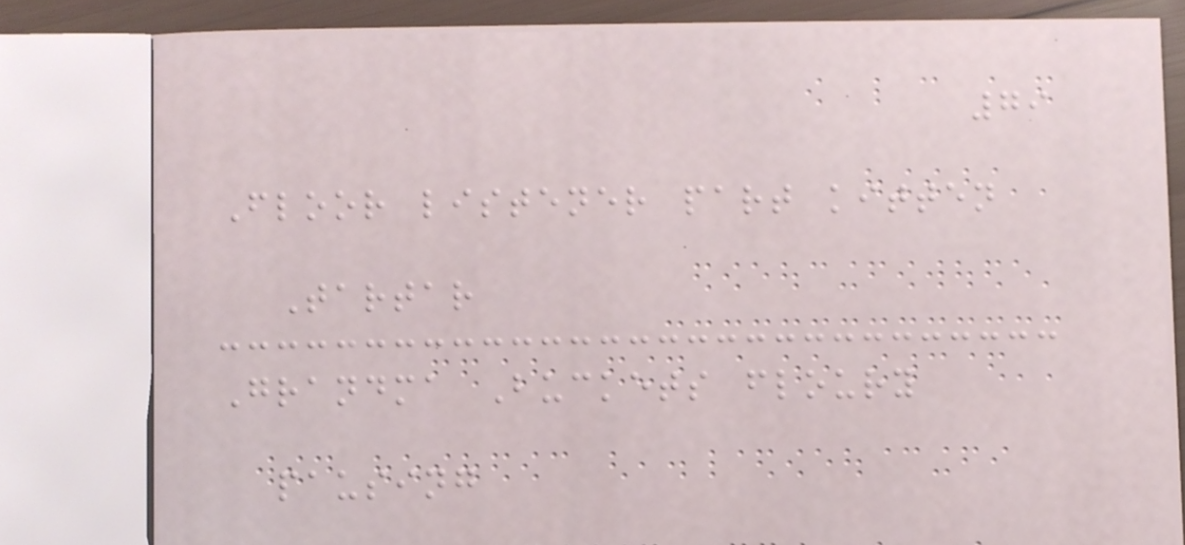79
Floor listener part kitten
Tartar
Grandma Buckets floury
pausing
